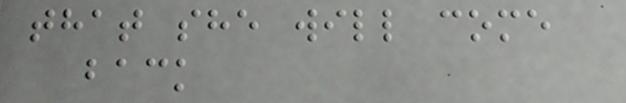that she will come
back
